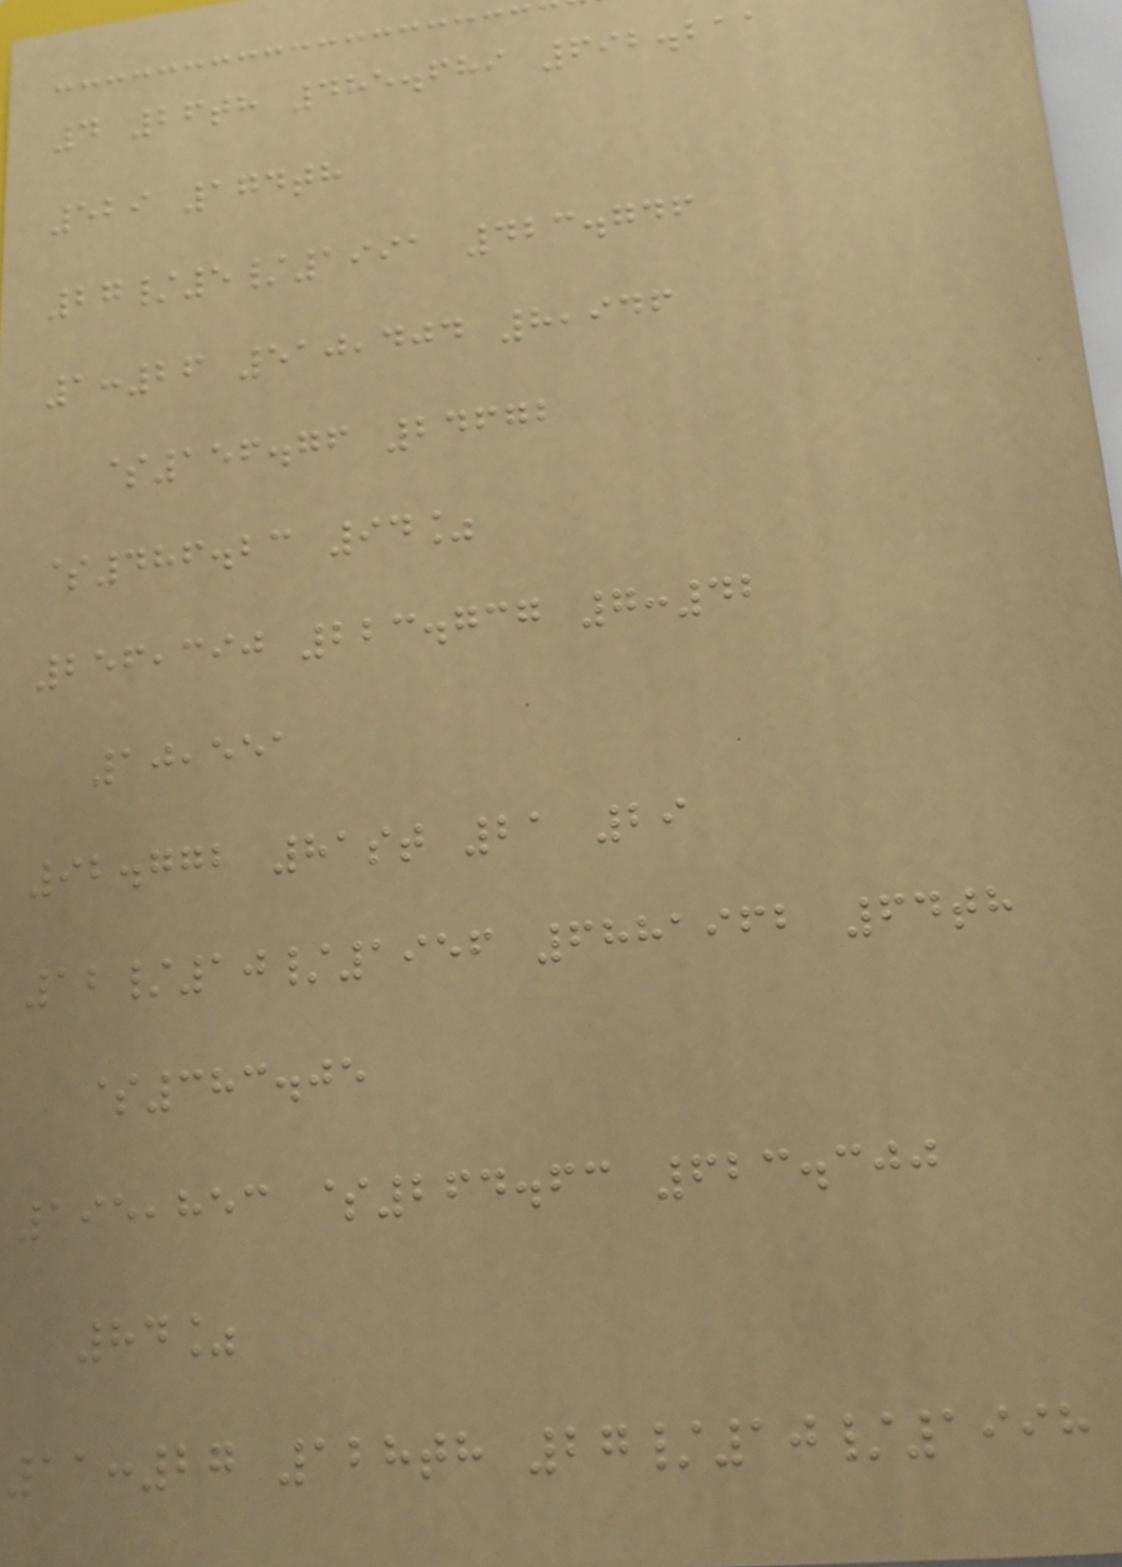4 26th 485.689 692.211
529 174th
27/5/1991 423.746
1:26 510,404 8,946
$156.76 24672
$486.23 94%
256,390 223.737 7:42
10,551
92.772 81st 21 29
12/10/1956 6881962 64th
$383.05
195,853 $264.63 623.300
84%
11:27 128th 27/10/1998
